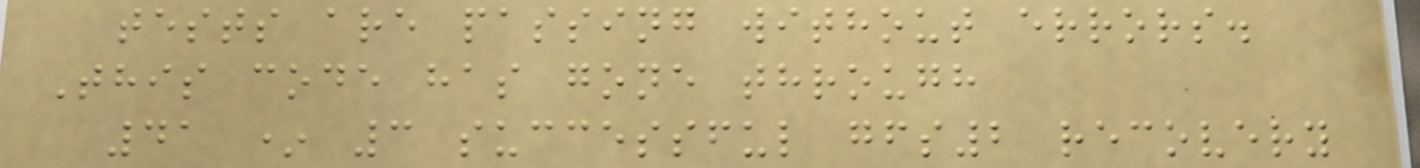tests are passing without errors.
This code has gone through
41 * 3 successful gfs2 recovery
